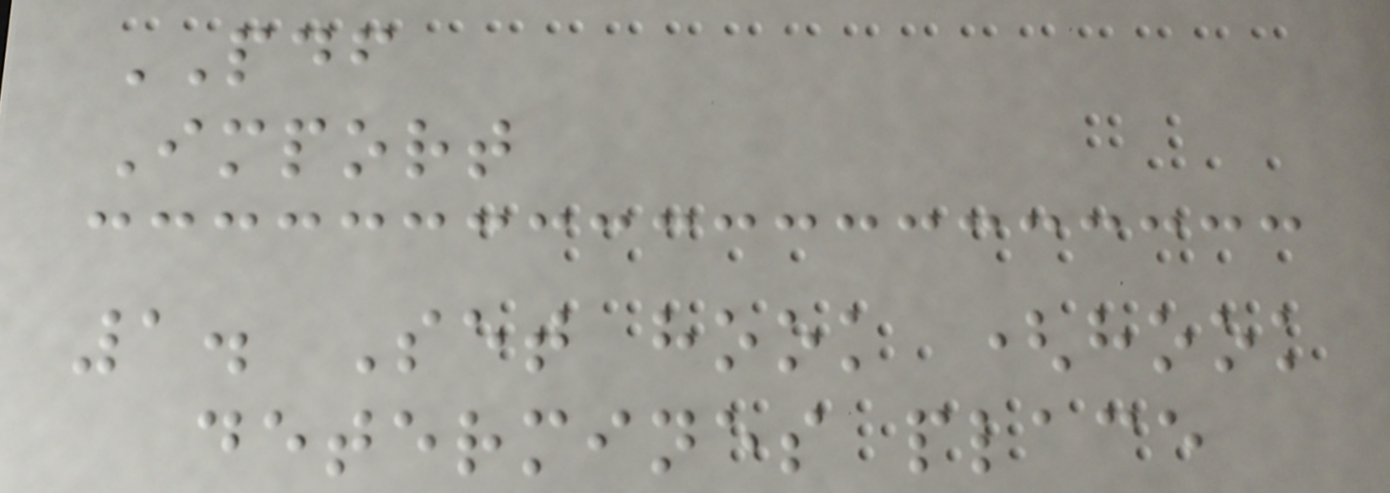PDF
Import
1. Set hook (hook
determines place
